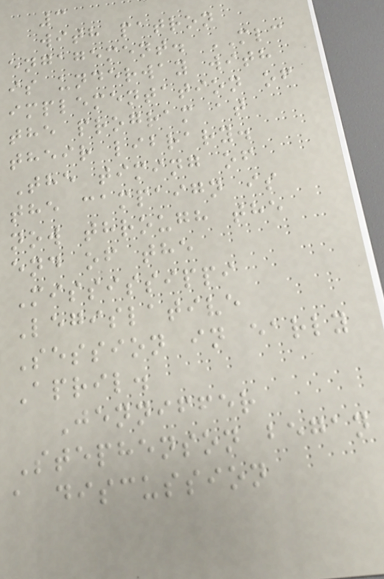3
with patron
engagement. MLC
is underway with
implementation of
the program at
their library.
The timing of
the campaign is
now through the
end of the
Mississippi
Legislative
Session in early
April.
Jenniffer
Stephenson began
a discussion
